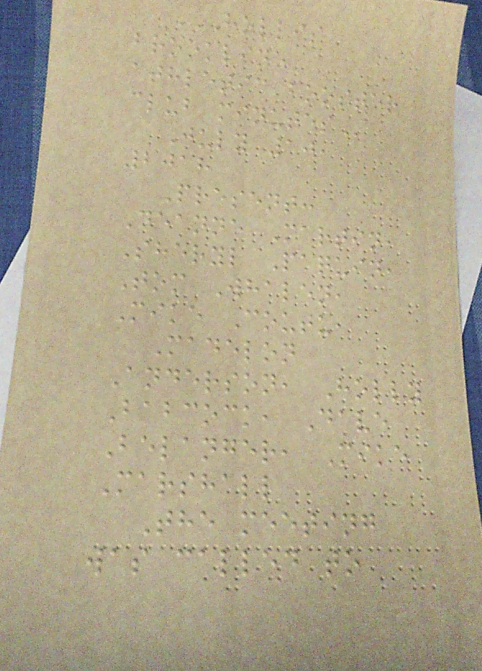HOLLIS
BROOKLINE
ATHLETIC BOOSTER
CLUB MINUTES
July 10,
2018
Present:
Deanne Martin,
Sheryl Paquin,
Tom Whalen,
Mike Coutu,
Madelon
Anderson, Holly
Babcock, Dave
Belanger, Mike
Marshall
The meeting
was called to
